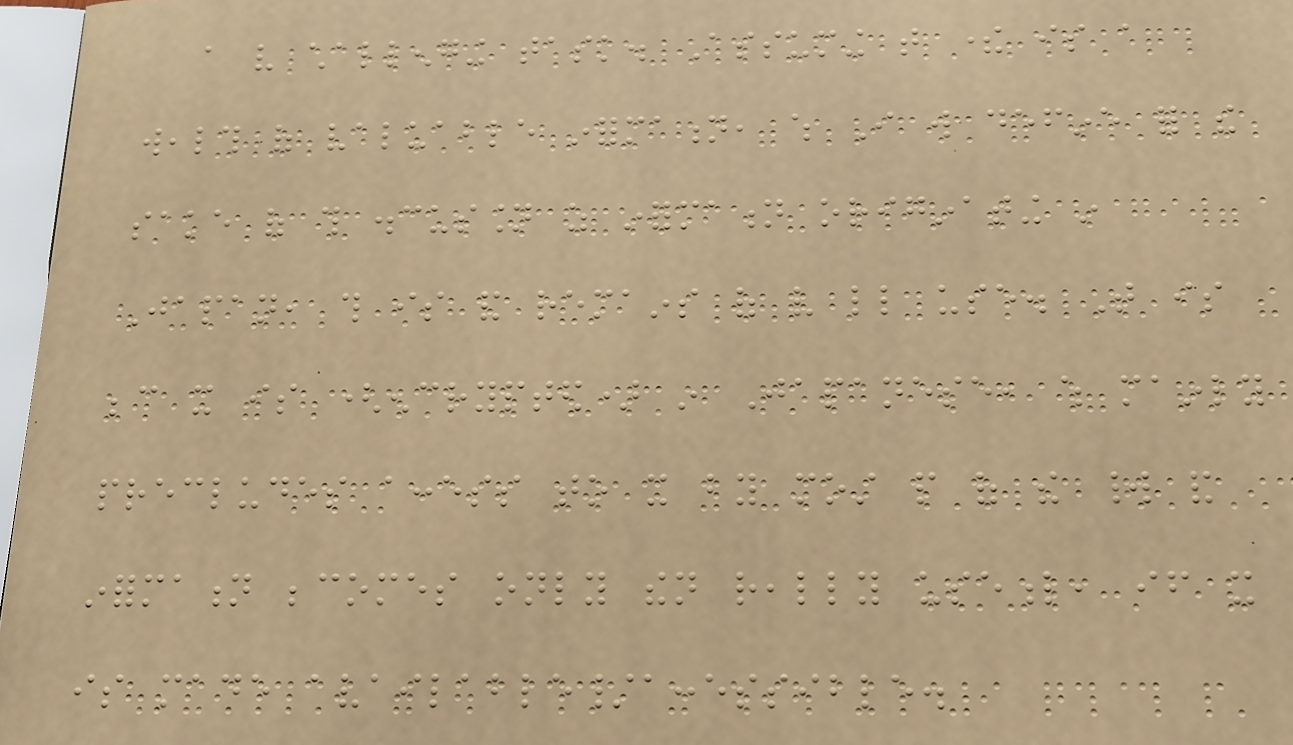a very challenging task. Assuming that there is a
wealth of valuable information, which I will define for the
sake of this discussion as information originating in
Japan, this is and remains of very little use. That is
because it is (encrypted) in Japanese, which mainly
precludes access to it by most people of the world and
information becomes only then really useful, if it
is made available/accessible.
